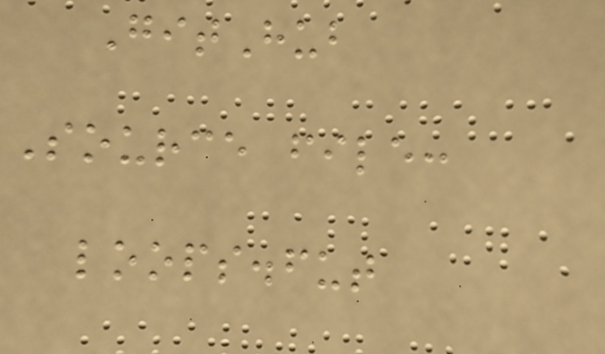GitHub
Source file:
loops.fut
